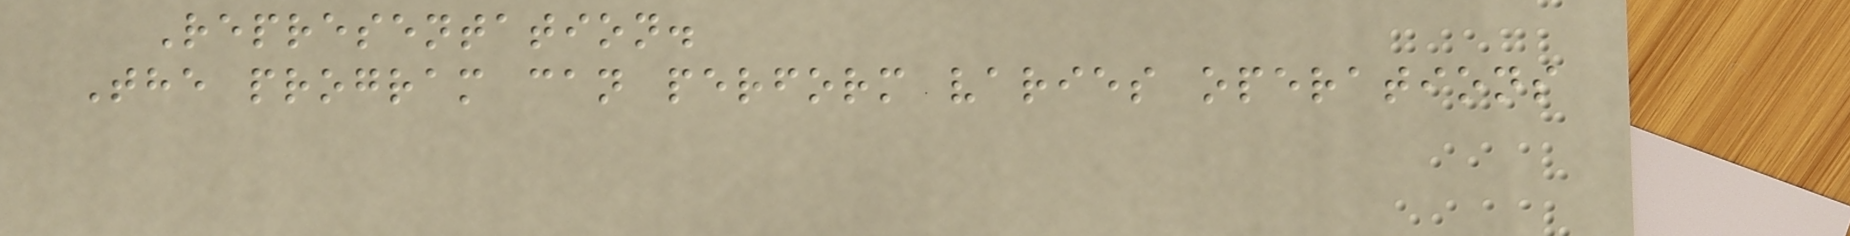Representation.
The program can perform varies operations
